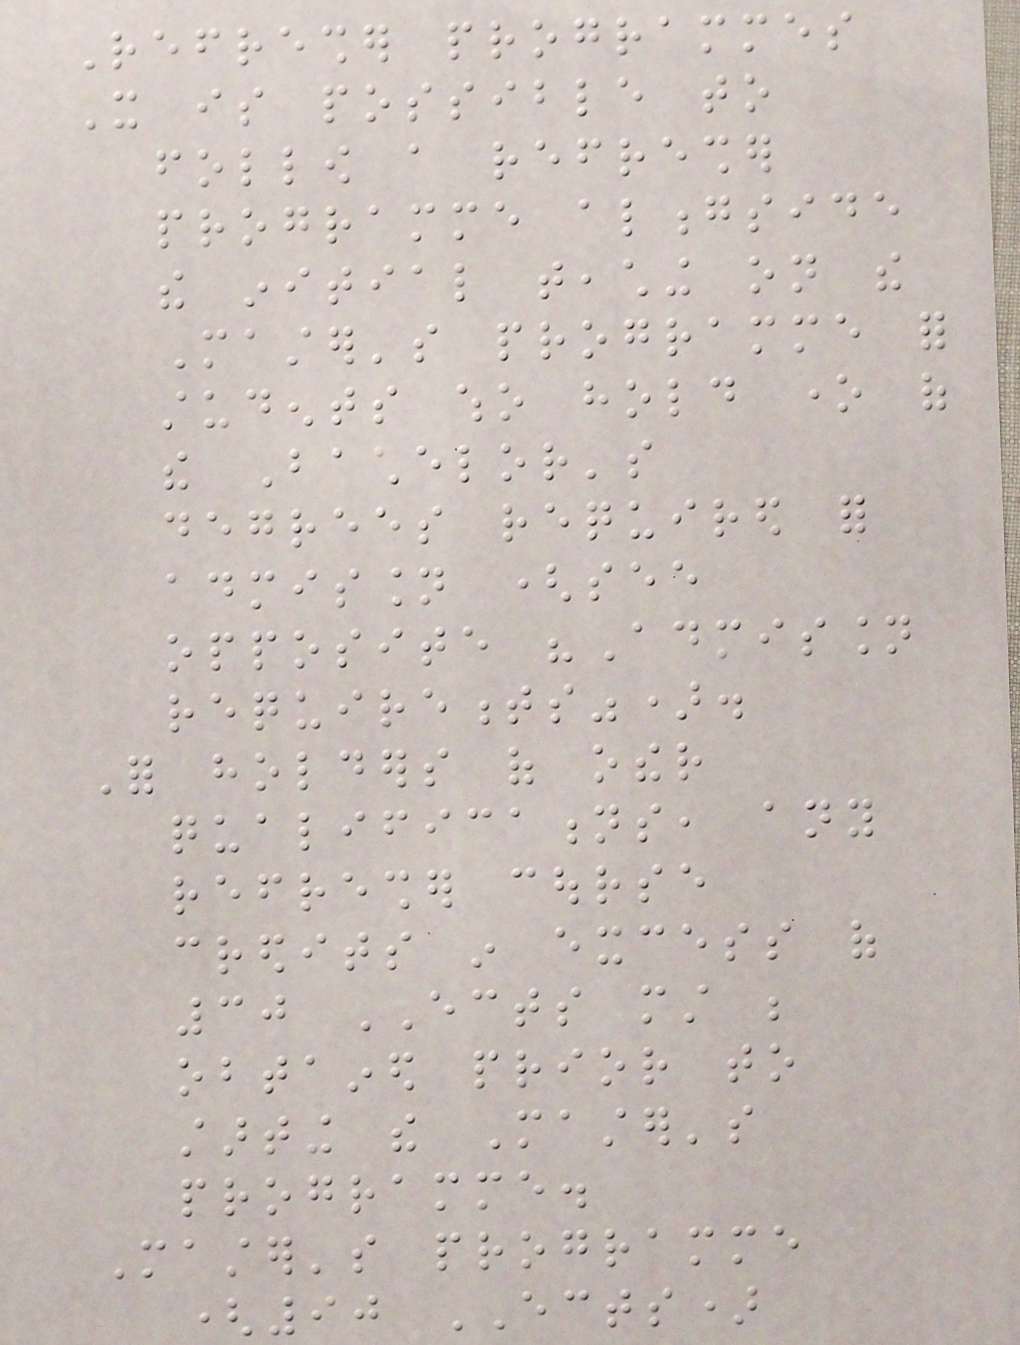Refresher programmes
It is possible to
follow a refresher
programme alongside
the initial teaching on the
Master's programme for
students who hold one of
the Bachelor's
degrees required for
admission (see
opposite "Admission
requirements").
For holders of other
qualifications, any
refresher course
credits in excess of
30 ECTS must be
obtained prior to
starting the Master's
programme.
Master's programme
(90 ECTS)
